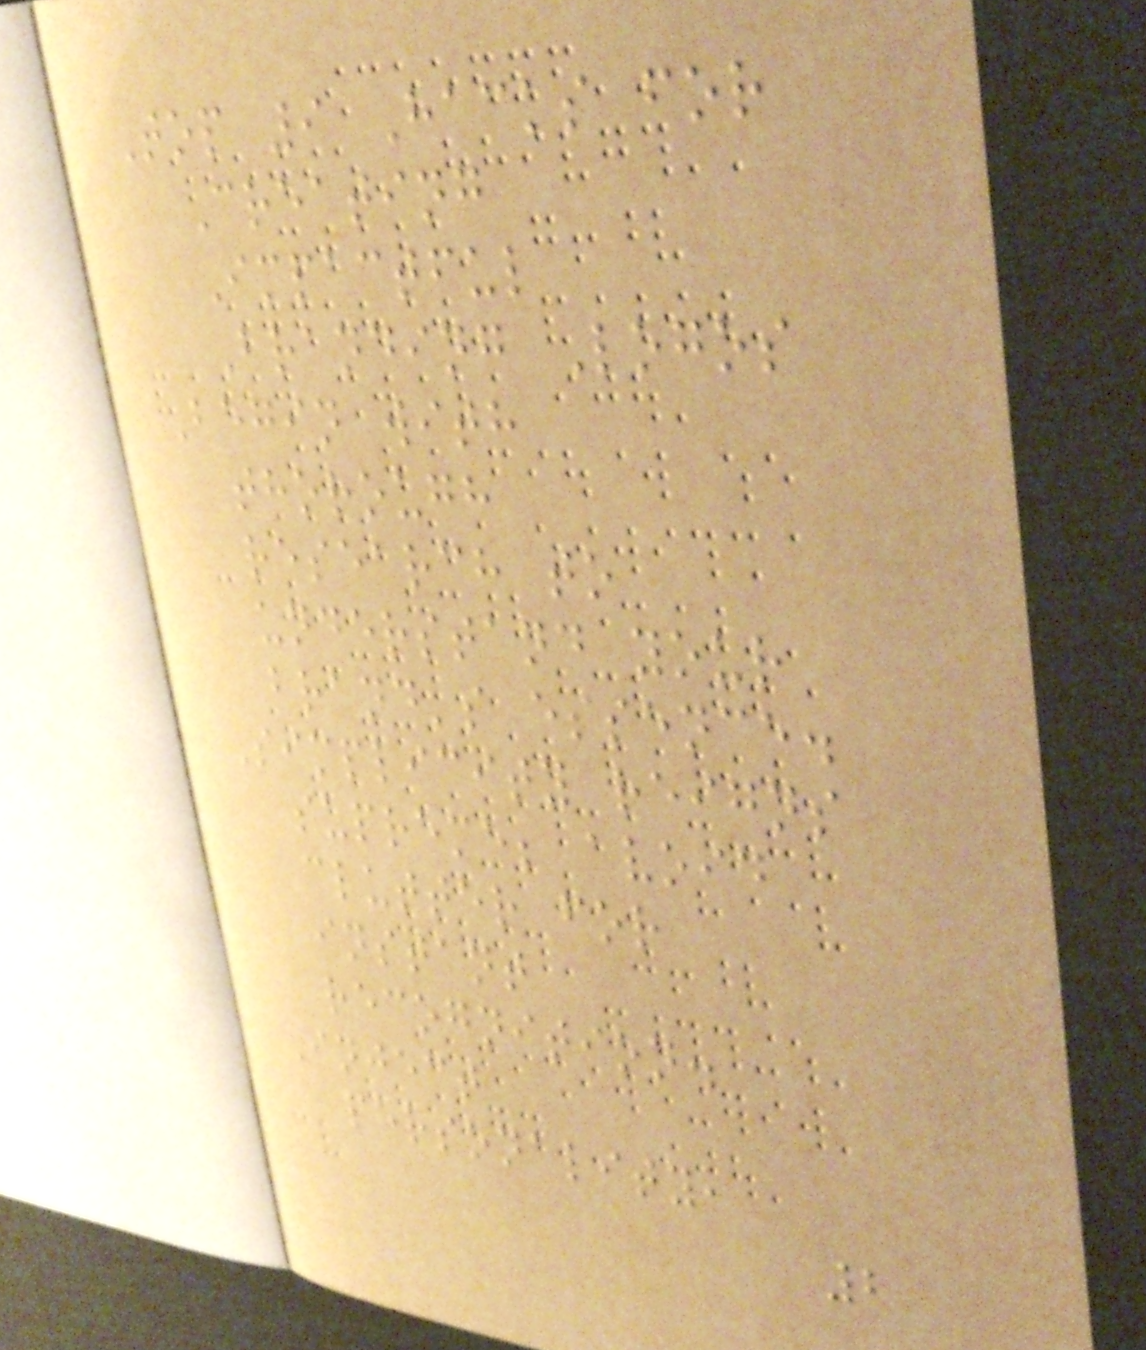Top 9 Hacks for
Creating
Impactful
Branding Logos
Begin with
thorough
research to
understand your
brand's essence.
Simplicity reigns
supreme; avoid
clutter for
instant
recognition.
Inject
personality,
2
